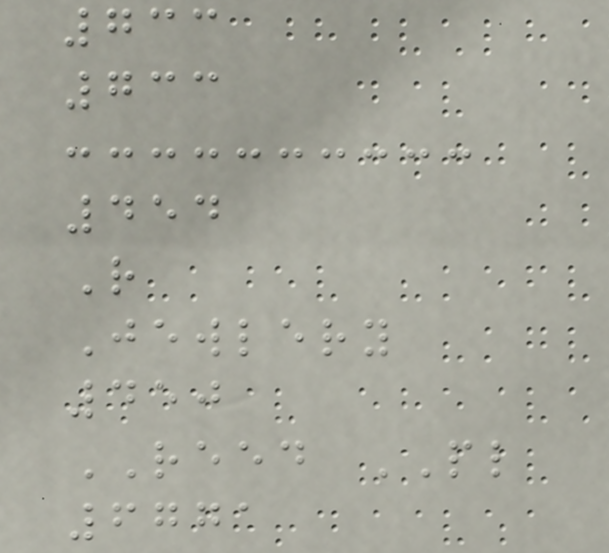733
733
454
R
Jewlery
450
REED PL
6771
